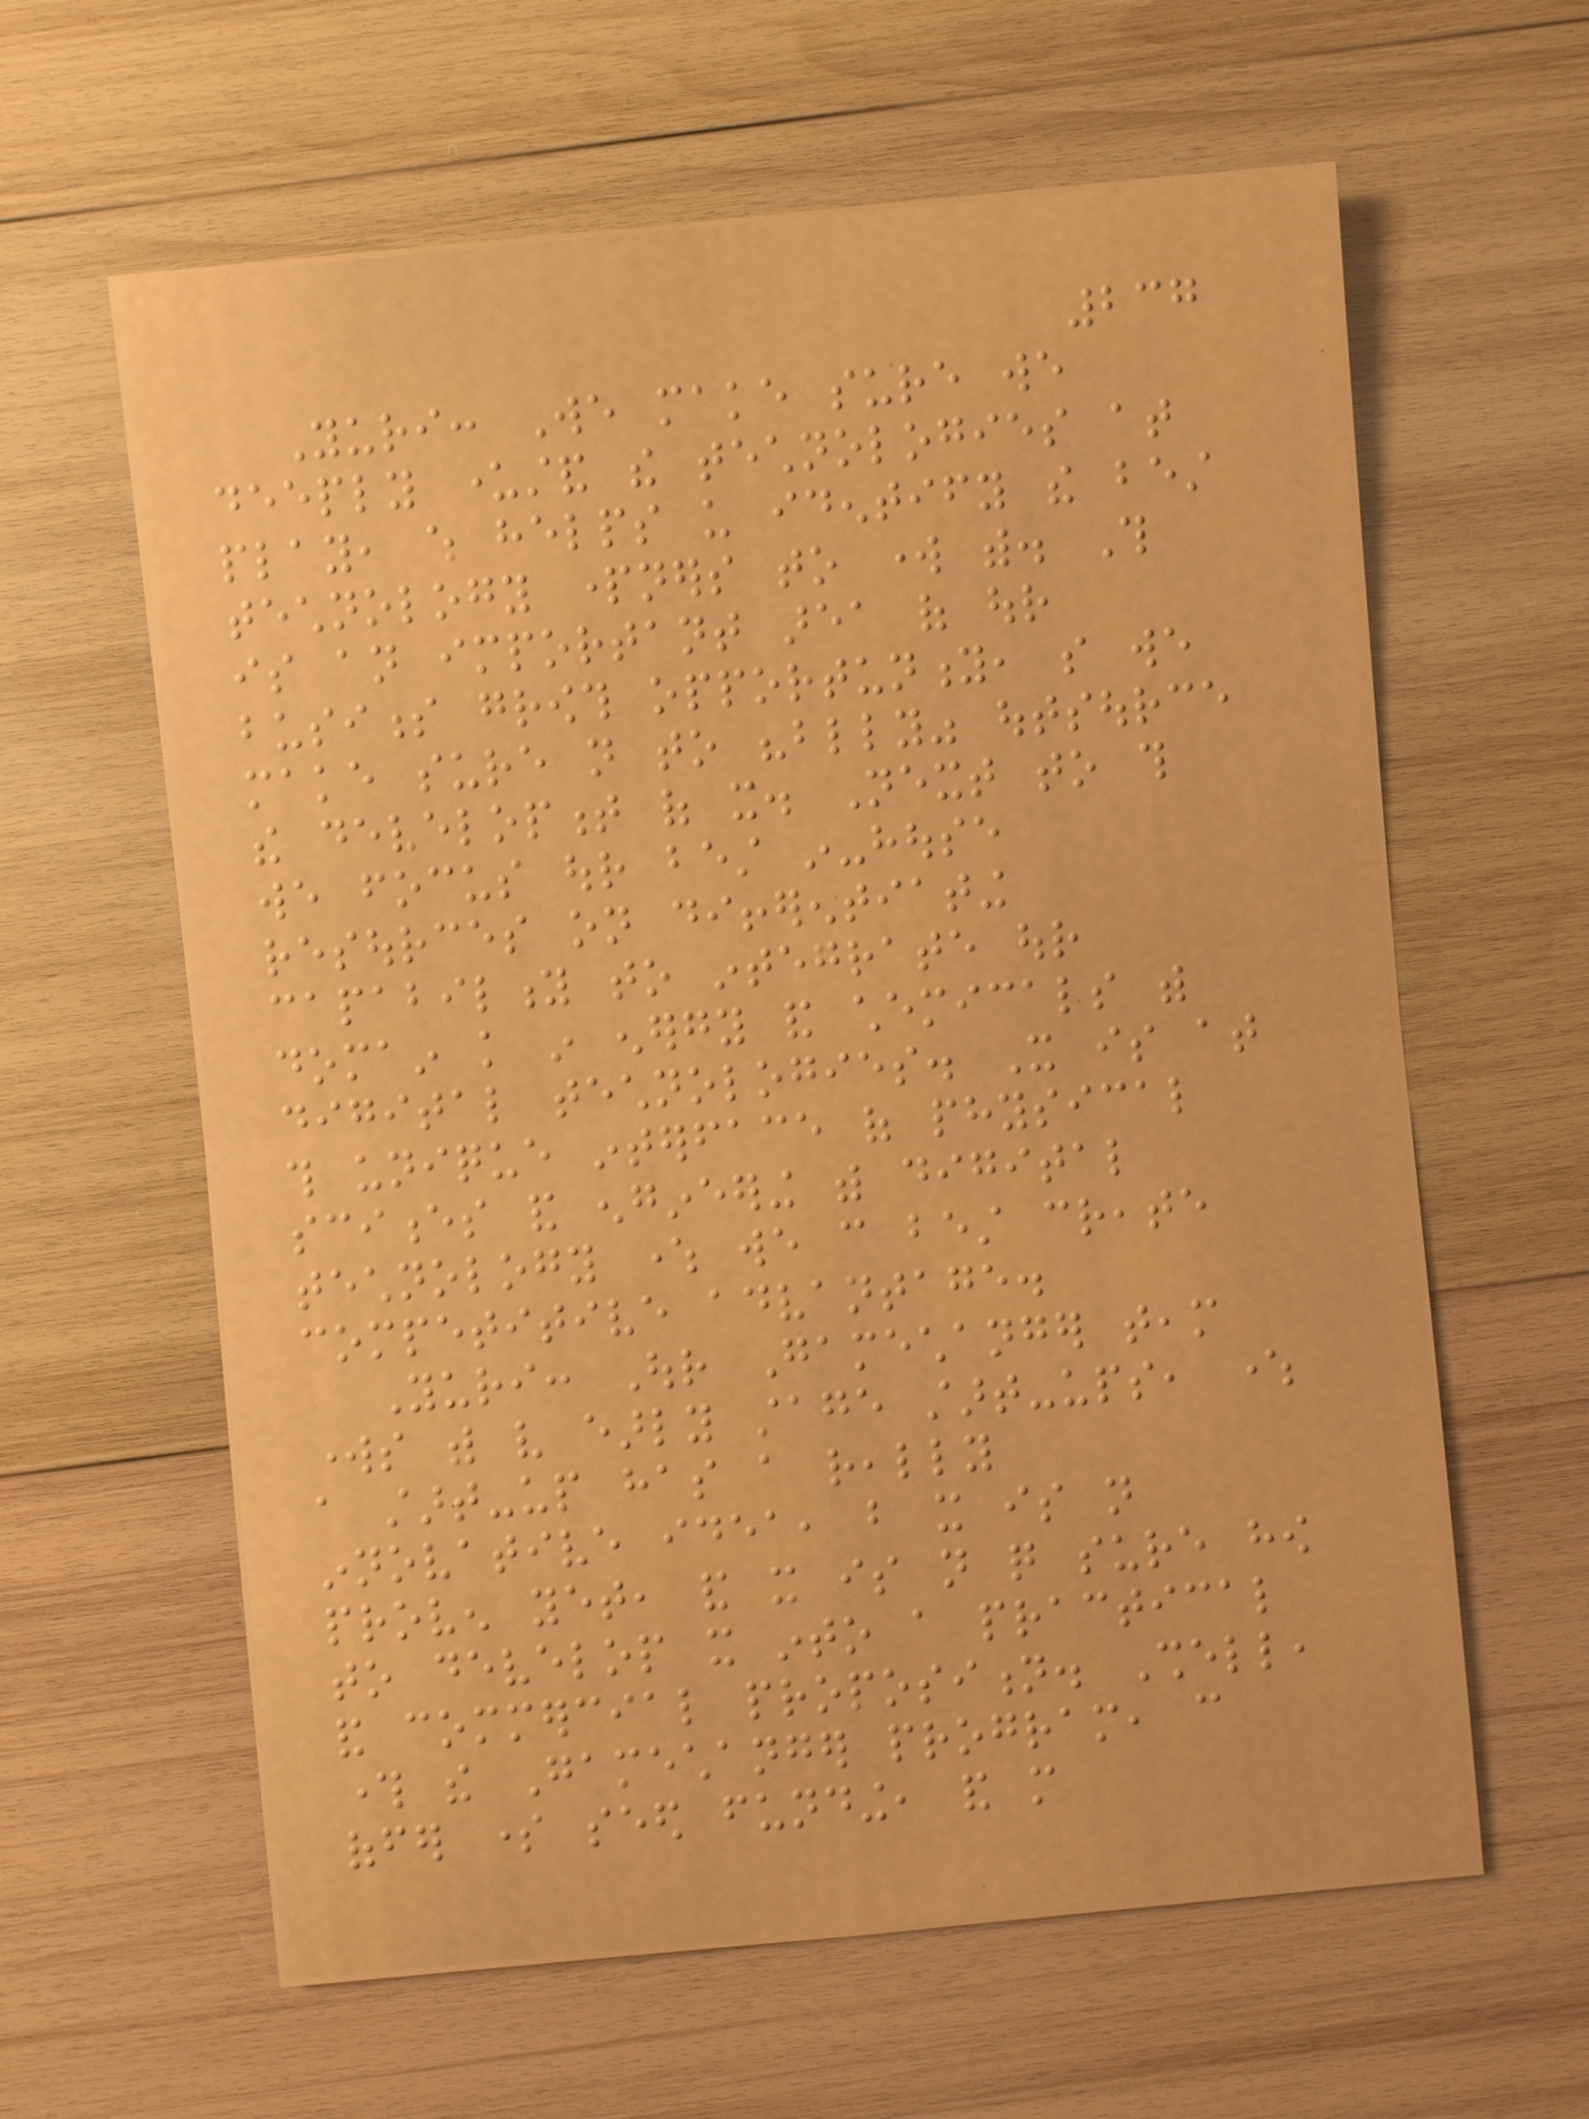237
Yuri: We make sure we
deeply understand the technologies at
play, which helps us identify the best
technology partners to work with. This
is an important area of our
business growth opportunity, so we
make sure not to "blindly" outsource
the development of it. Next to this
we focus our best in-house
resources on differentiating
capability to integrate our
domain knowledge in energy and chemicals with
digital technologies. It is at
this unique interface of physical
sciences and engineering with digital
technology where we can best create
competitive advantage.
Yuri: Our Gamechanger team
works with very early stage start-ups, where
a start-up has a really
innovative idea, but it is not
proven yet, and it is not quite sure how
to develop it into a practical
and commercial proposition. Shell,
through the Gamechanger program, can
offer some seed funding, and more
